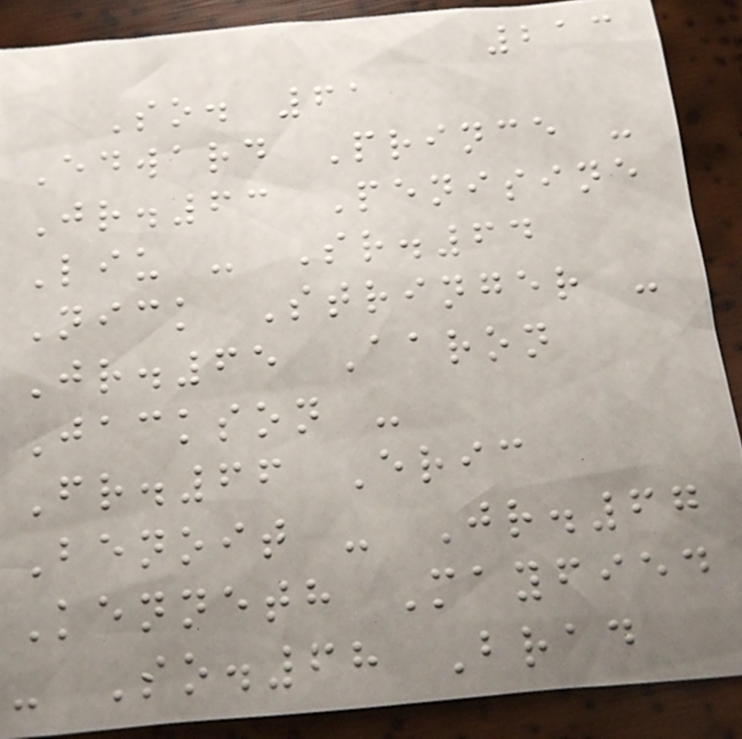213
So. 61
Edward Prince -
Jr.63 Penisine
Liu - Sr.64
Nick Stringer -
Jr.65 Aaron
Jackson -
Fr.66 Eric
Benoit - Jr.67
Kenneth Mayfied
- So.68 Brad
